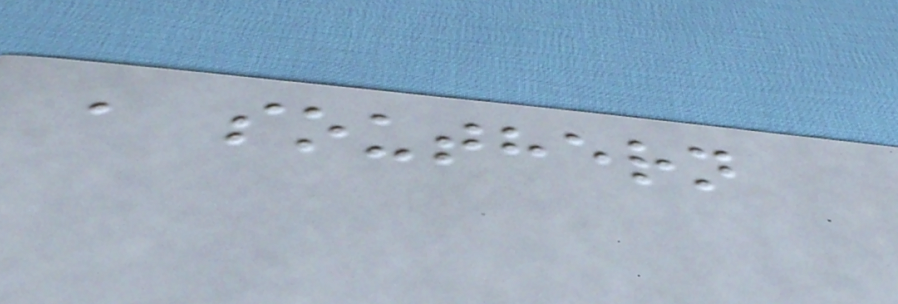, southern
